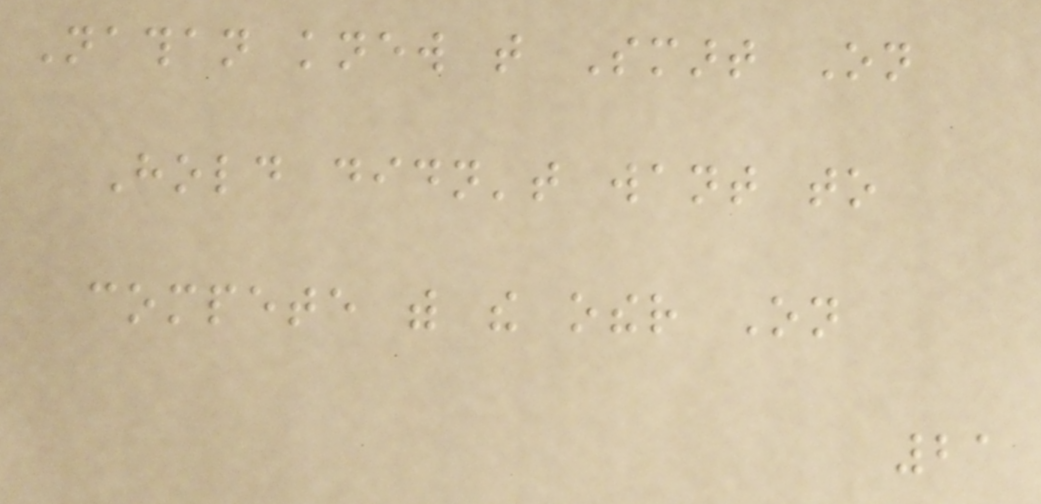Nathan knew that Smart On
Hold didn't want to
compete with the other On
21
